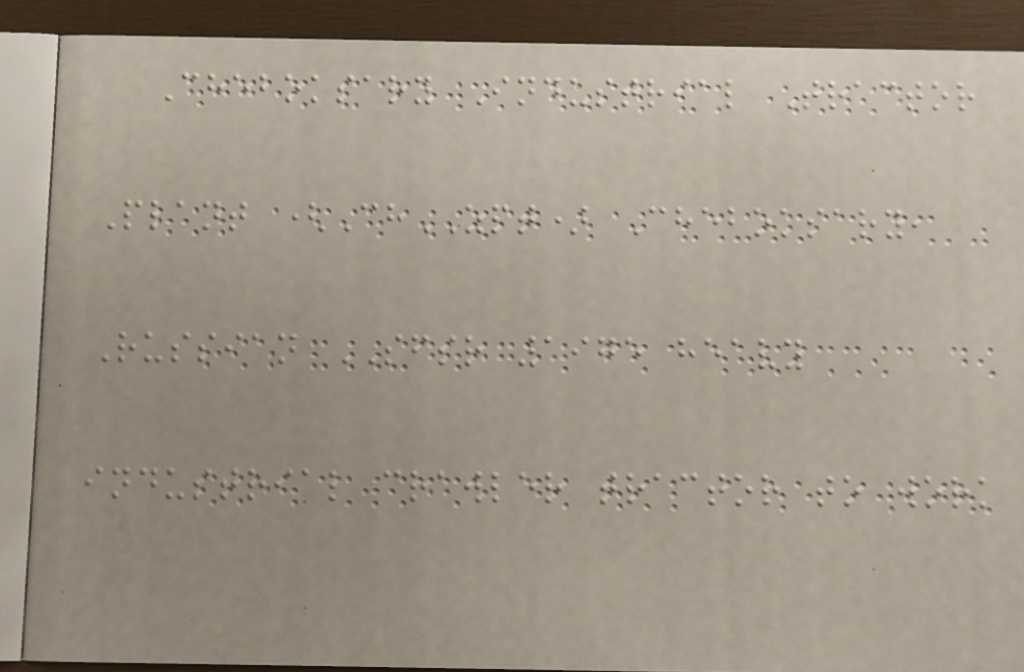Cheboksary Industrial Tractor
Plant (ChZPT) Cheboksary,
Russian SFSR 1975 heavy
industrial crawler tractor to work
